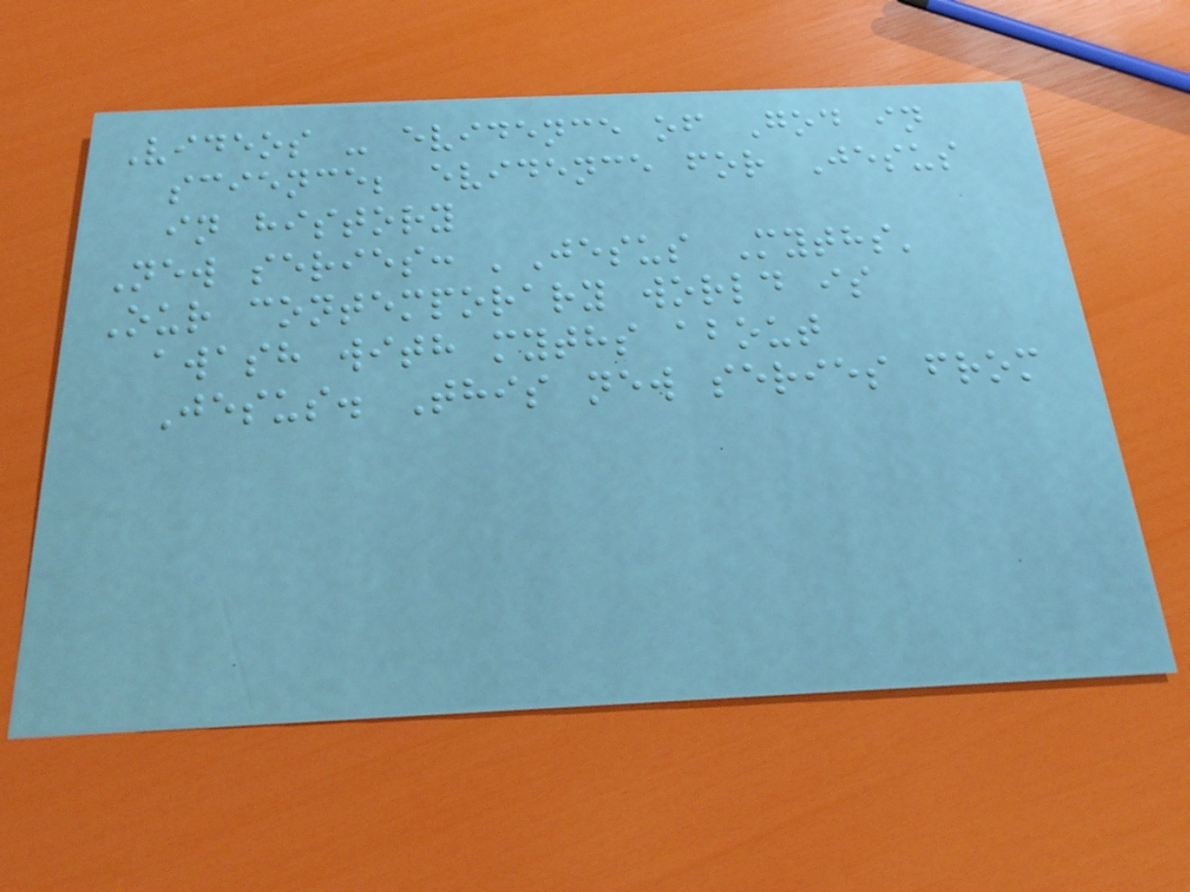Videos - evidence of God in
science; evidence for Jesus
in history
New series: 'Jesus Myths'
Our contemporary world is
awash with myths about
Jesus. This new series from
